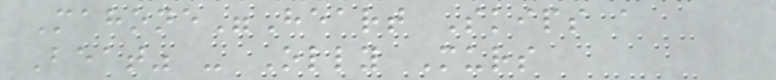Mahone"Heart Skips a
Beat" - Olly Murs
